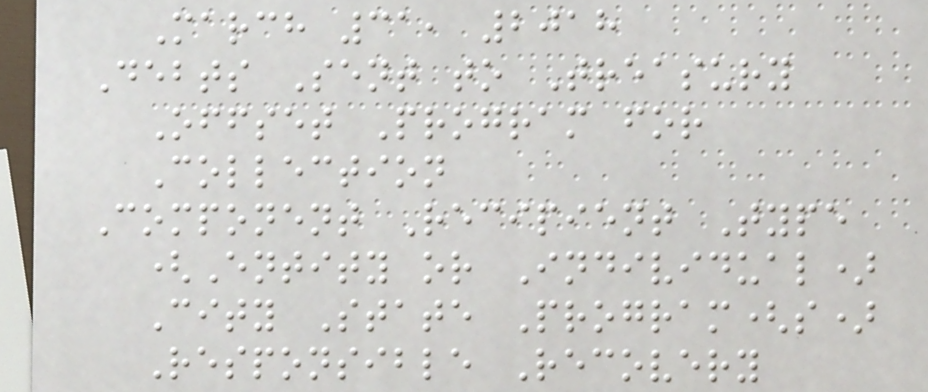March 31, 2018
Debts Sent to Treasury
Offset Program for
Collection
Component Recipient Type
(Entity or Individual)
City State Program(s)
Responsible Recovery
